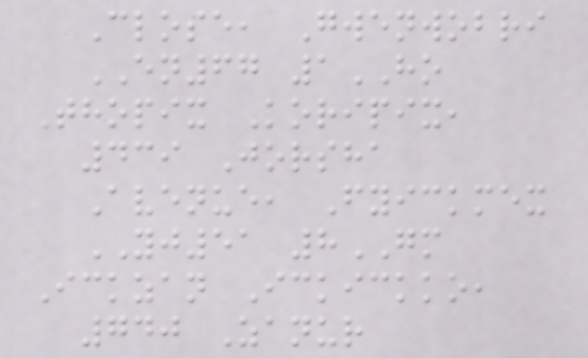Close, Gwenwobri
EN67 1HO
Thopix Koripix,
439 Jorsha
Avenue, Fyickmex
YJ51 8GM
Ickzan Ickickko,
740 Zanur
